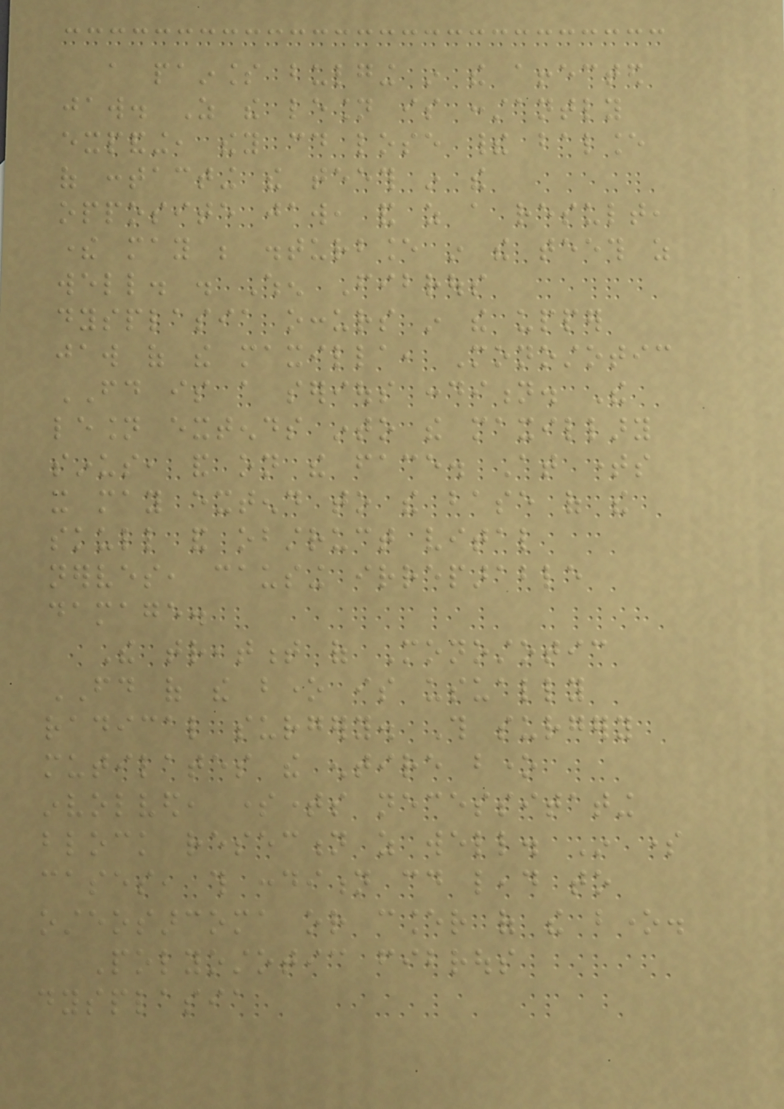a painless bulging in the affected
jaw. As the lesion is constantly
expanding, they could lose their balance
of contacting the teeth in the
opposite jaw, and as a result,
there may be disturbance in the teeth as
well. . When Fibrous
dysplasia occurs in the upper
jaw of the maxilla, Monostotic
FD is a serious condition. The
lesion extends into the maxillary
sinus, and on the face. At times
it may extend to the base of the
skull and obstruct vital
nerves, causing irreparable
damage.
The treatment of Monostotic
FD of the bone is usually
radical surgery. This surgery
mutilates the entire bone
involved, sometimes necessitating
block resection as well. In some
cases, this condition could lead to
osteosarcoma or cancer of the bone.
Polyostotic fibrous
dysplasia
